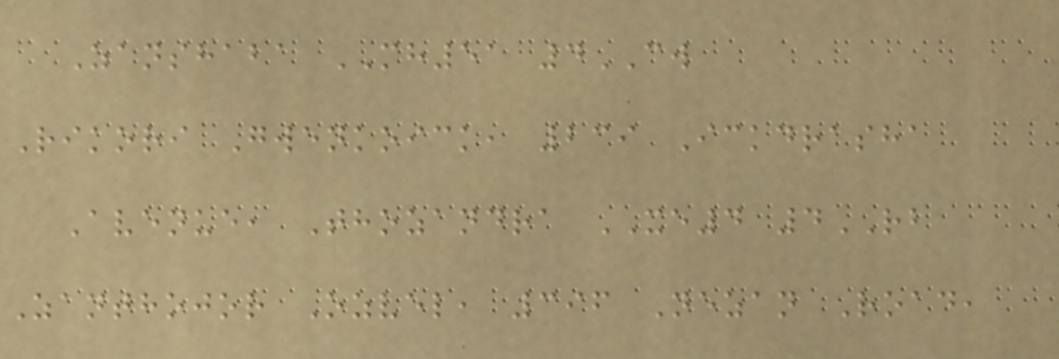Zanshaba MH51 4CW
Rikori Gwenkoick, 239 Ickdrasha
Avenue, Thozandra XE4 4RB
Zanthojor Ozvel, 396 Nezan Road,
